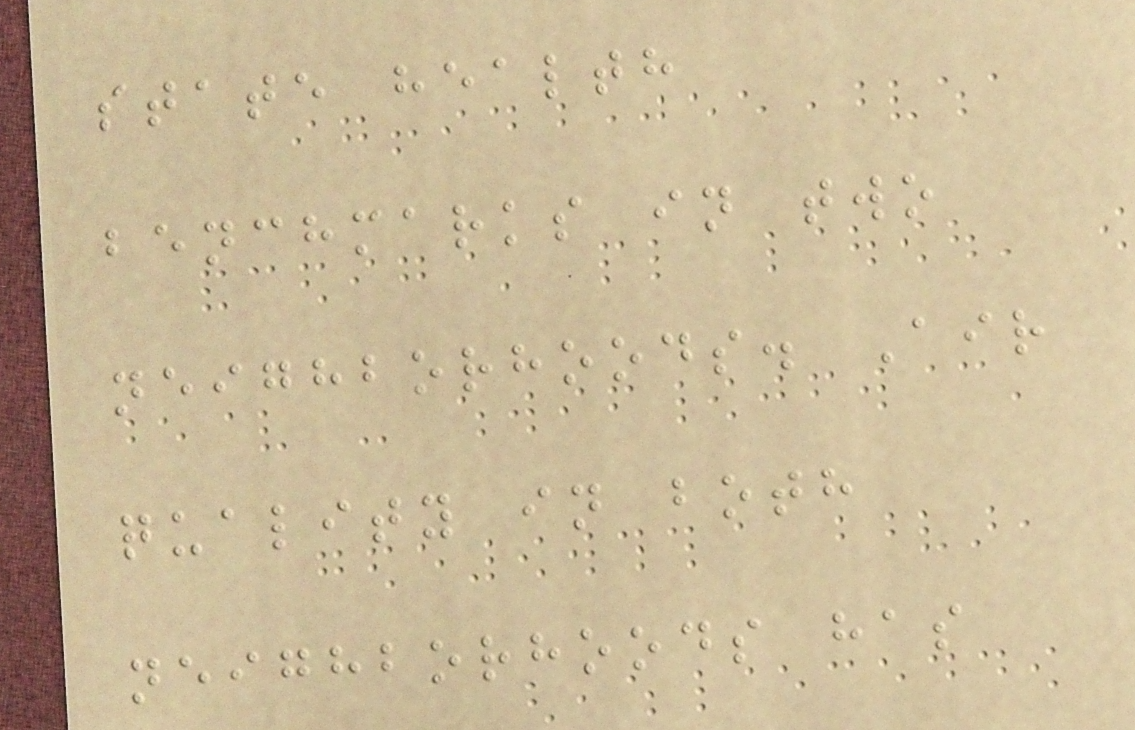state health
benchmarks in two
neighborhoods. Air
quality in both
neighborhoods has
